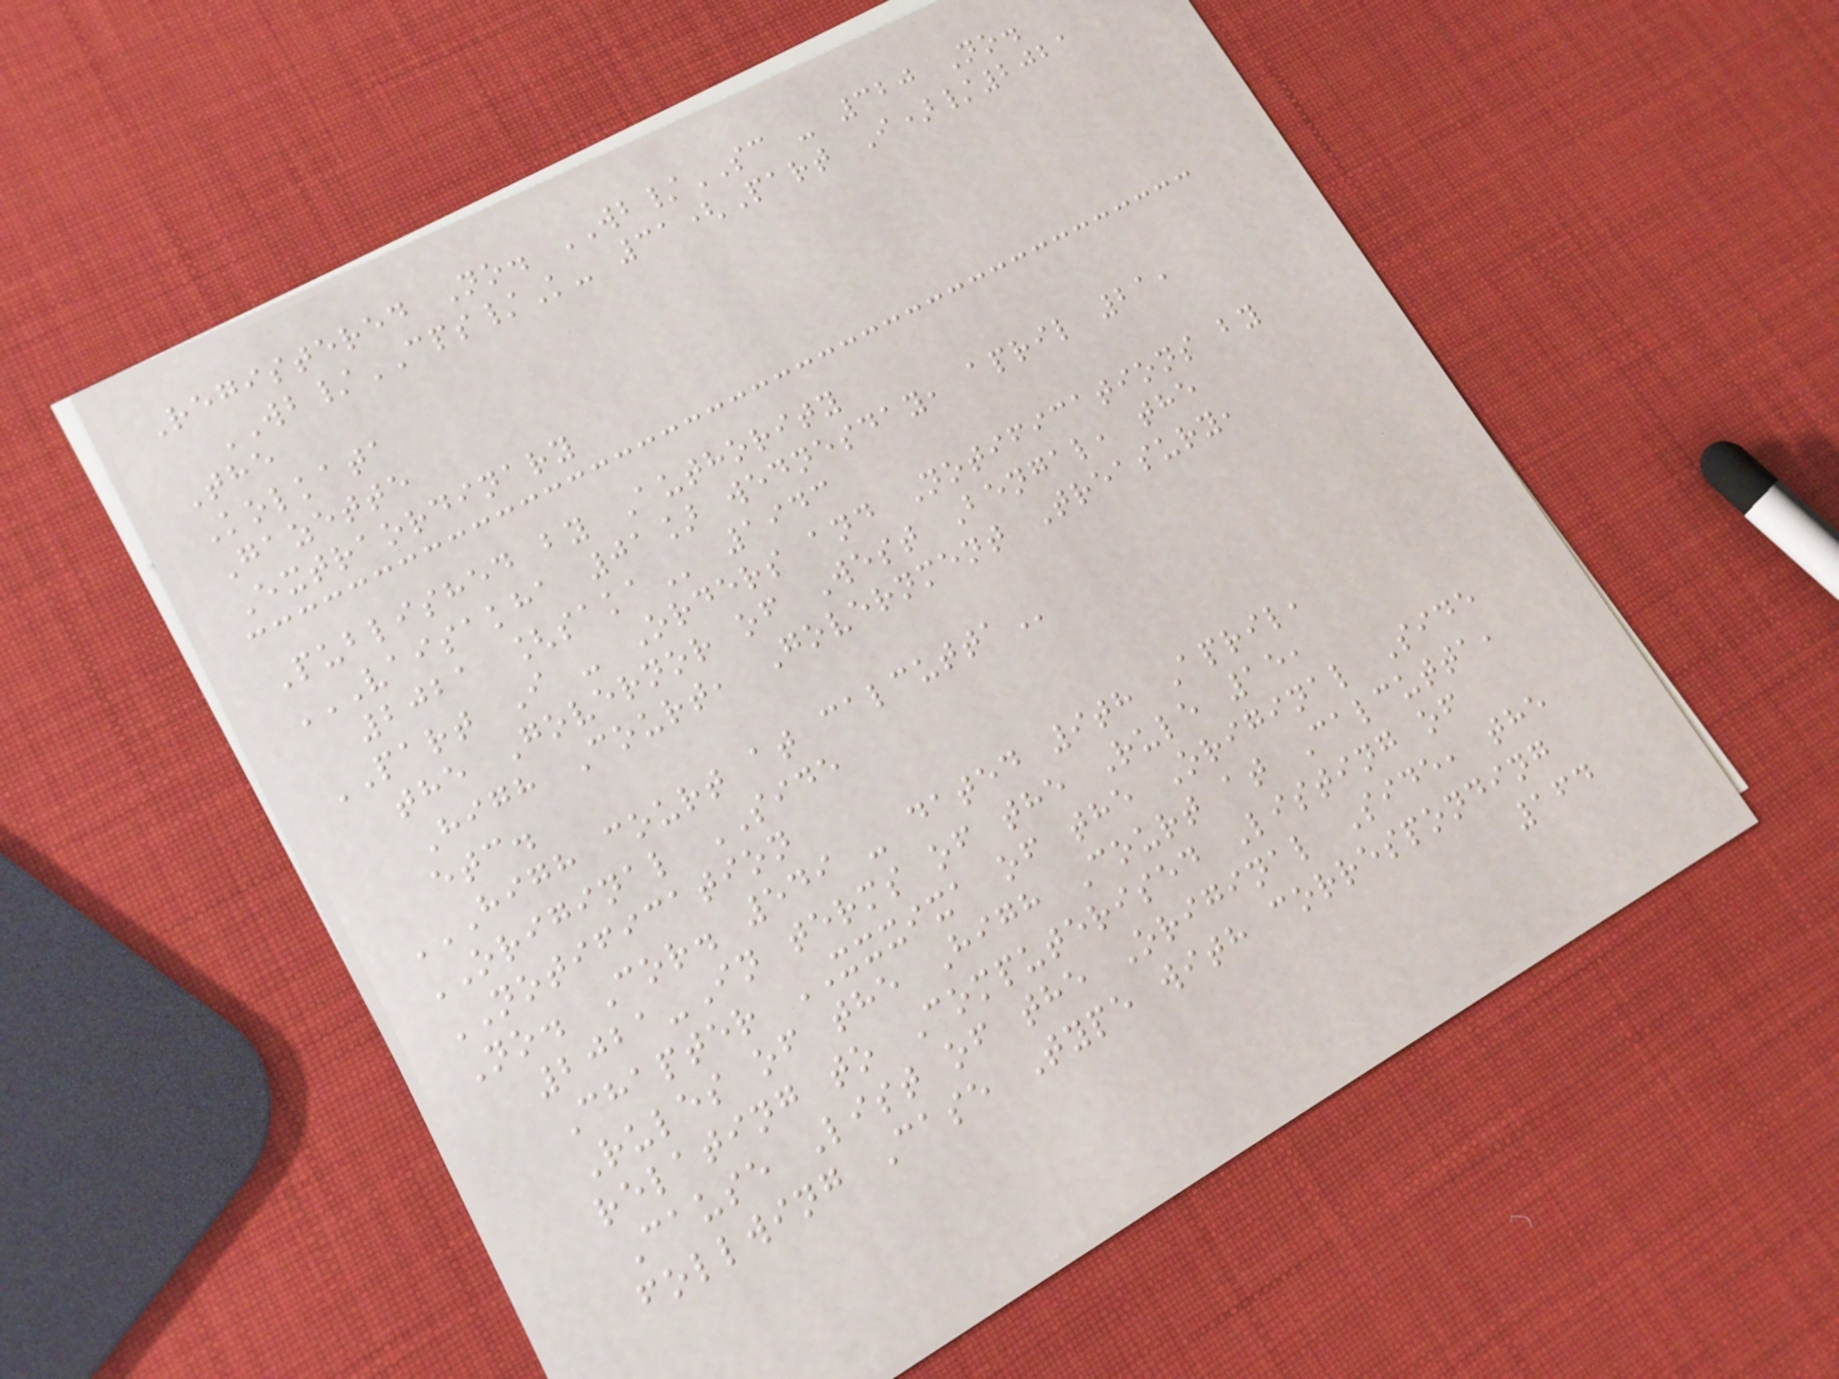Registered No. WB/SC - 320 No.
WB/CPS/K- 31(Part I)/2021
The
Kolkata
Gazette
Extraordinary
Published by Authority
VAISAKHA 01] WEDNESDAY, APRIL 21,
2021 [SAKA 1943
PART I - Orders and Notifications by
the Governor of West Bengal, the
High Court, Government Treasury,
etc.
HIGH COURT AT CALCUTTA
ORIGINAL SIDE
NOTIFICATION
No. Cor. 549 - dated 9th April,
2021-In terms of the Rule 15,
Chapter XXXIXA of the Original Side
Rules of the High Court at Calcutta,
relating to Computerised Listing of
Cause List of the Original Side, the
follwing Case Type with corresponding
164
